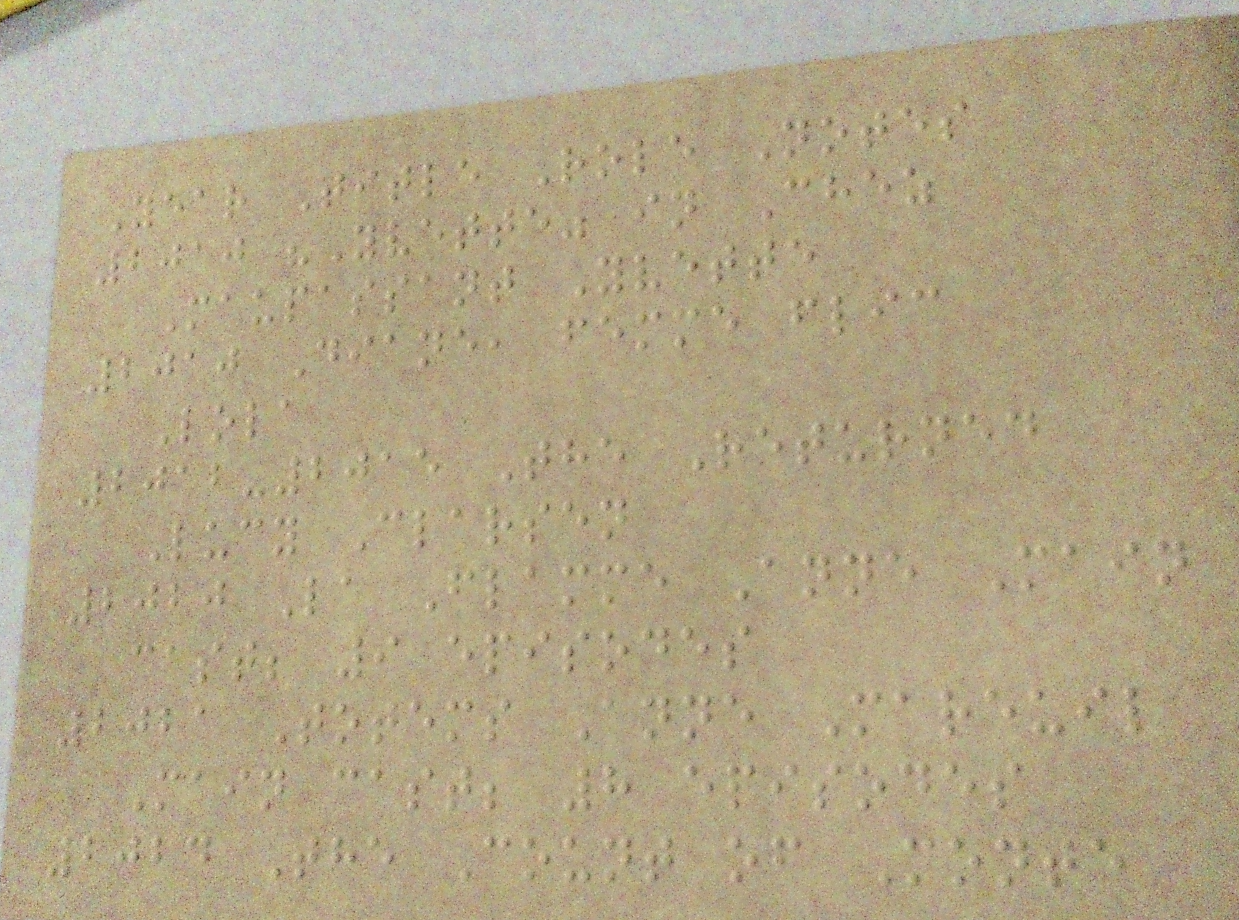Year Title Role Notes
2010 "Yvette" in Chez
Maupassant Yvette
2010 Diane, femme flic
Lola
2012-2015 The Returned
Lucy Clarsen
2020 La Flamme Anne Main
cast; 9 episodes
2021 Totems Anne Mareuil
Main cast; 8 episodes
2024 The Count of Monte
